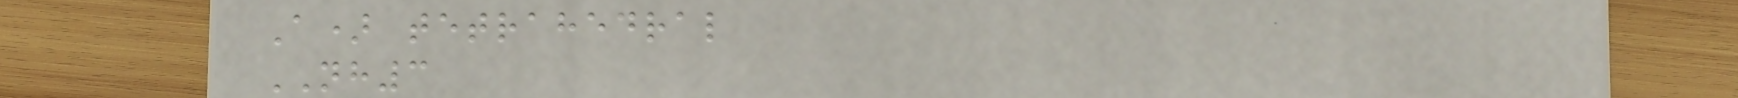A) tetrahedral
NH3
